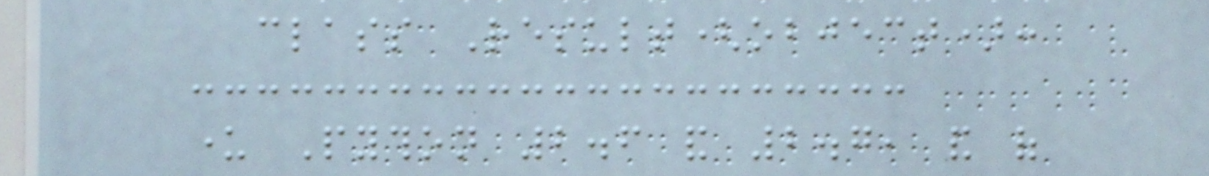class Result(object):
under Python 2.6 and 2.7, and of
